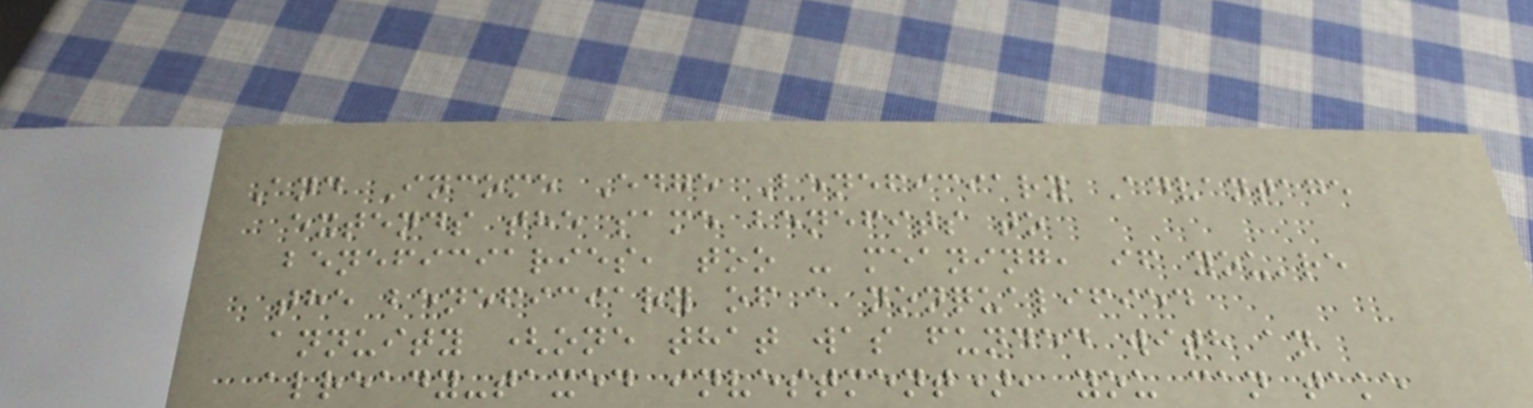And Income Edge Beneficiary Advantage
extends the same benefits to
beneficiaries, too - meaning, if you're
the beneficiary of a nonqualified
annuity (one that was funded with an
already-taxed investment), you can take
